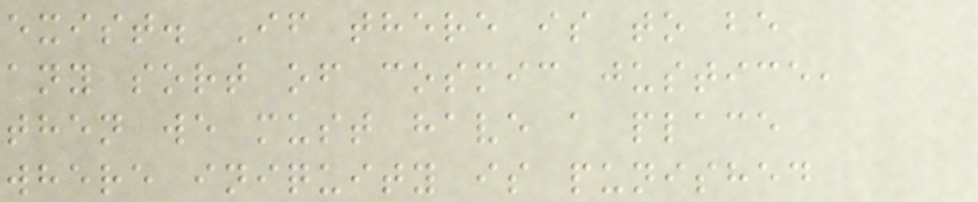exist. If there is to be
any sort of cosmic justice,
then we must have a place
where iniquity is punished
